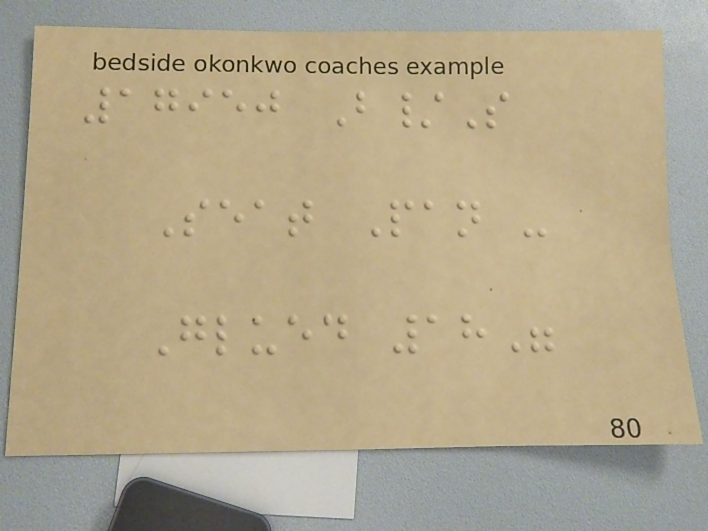17950 B/S
Seat Pan -
Glued 18"
